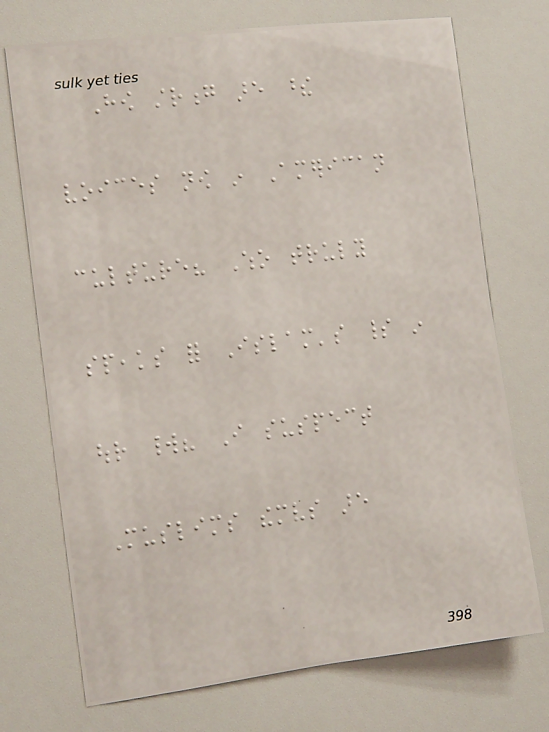How strong are these
voices now in American
culture? Who truly
speaks for Islam's spirit in
our world? I suspect
Muslims themselves are
